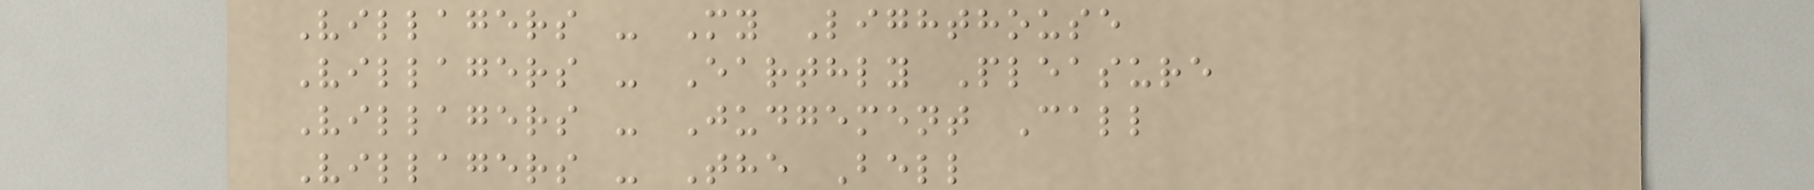Villagers - My Lighthouse
Villagers - Earthly Pleasure
Villagers - Judgement Call
Villagers - The Bell
